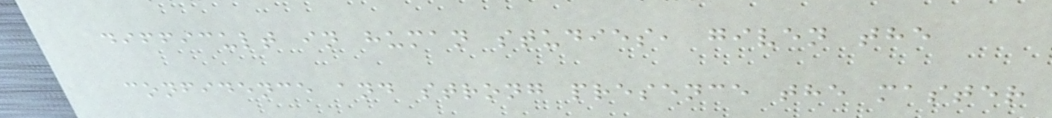difficult in human studies, given the
confidence and strong presence the master
